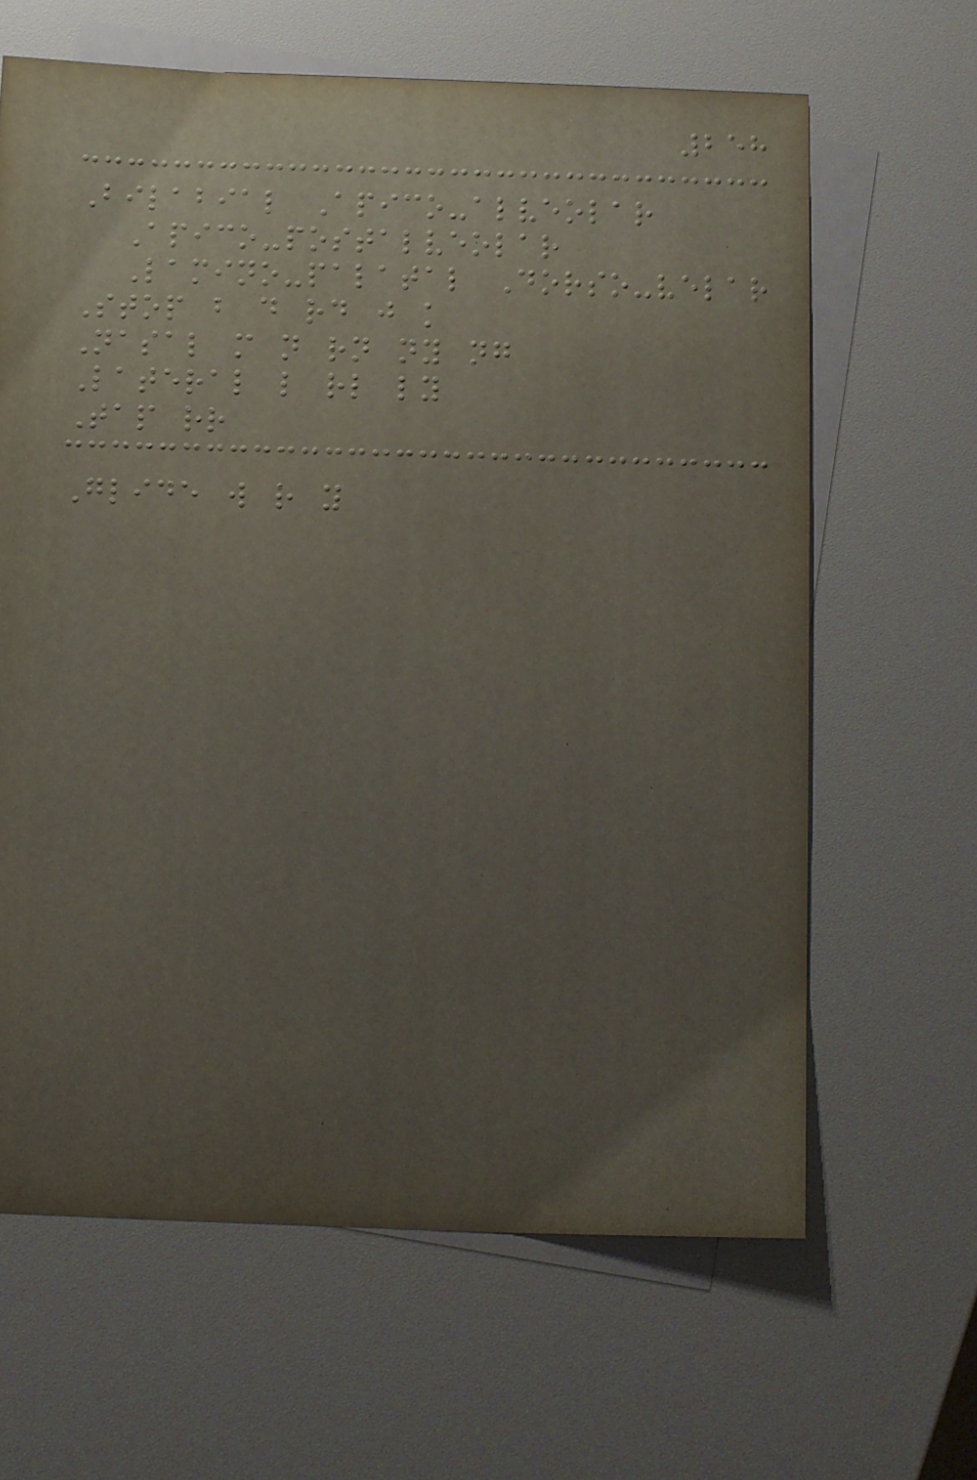258
Bilabial Apico-alveolar
Apico-postalveolar
Lamino-palatal Dorso-velar
Stop b d rd j k
Nasal m n rn ny ng
Lateral l rl ly
Tap rr
Glide w r y
